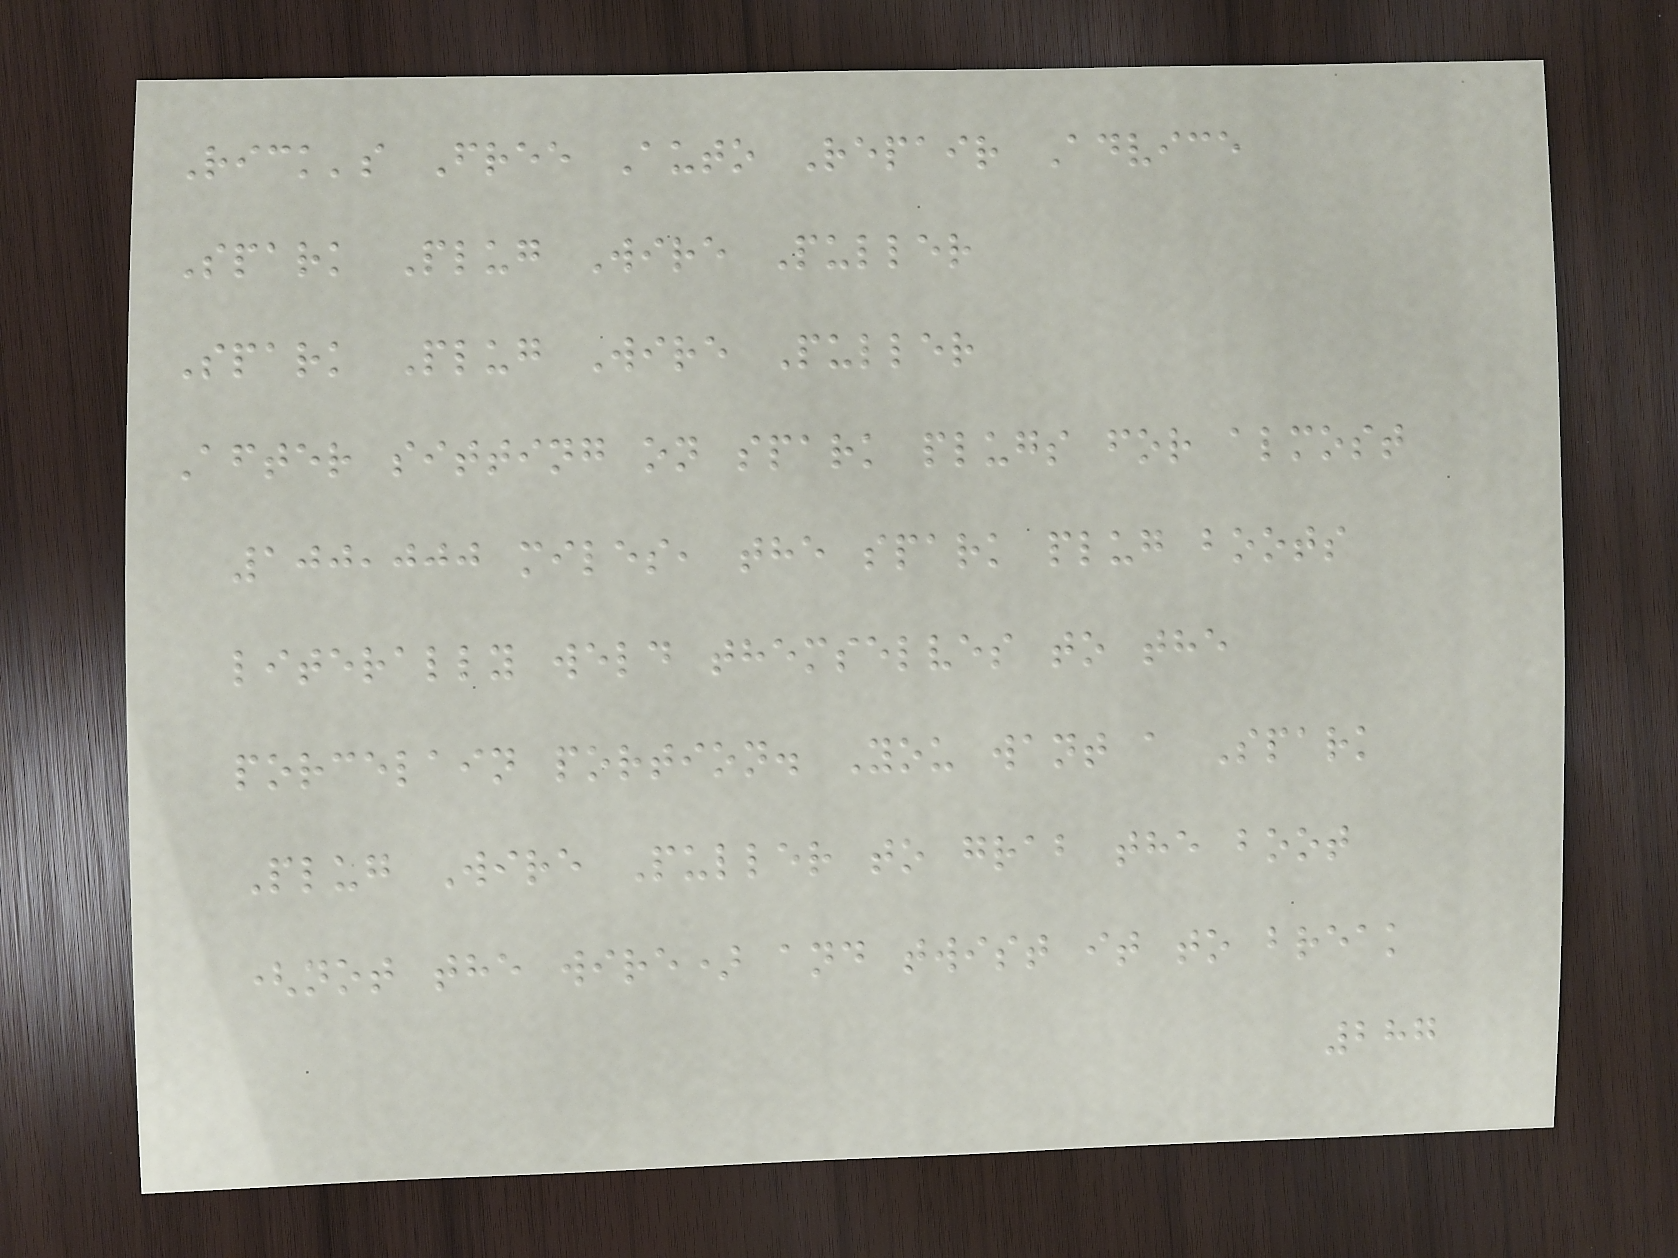Rick's Free Auto Repair Advice
Spark Plug Wire Puller
Spark Plug Wire Puller
After sitting on spark plugs for almost
100,000 miles, the spark plug boots
literally weld themselves to the
porcelain portion. You want a Spark
Plug Wire Puller to grab the boot
(not the wire) and twist it to break
287
